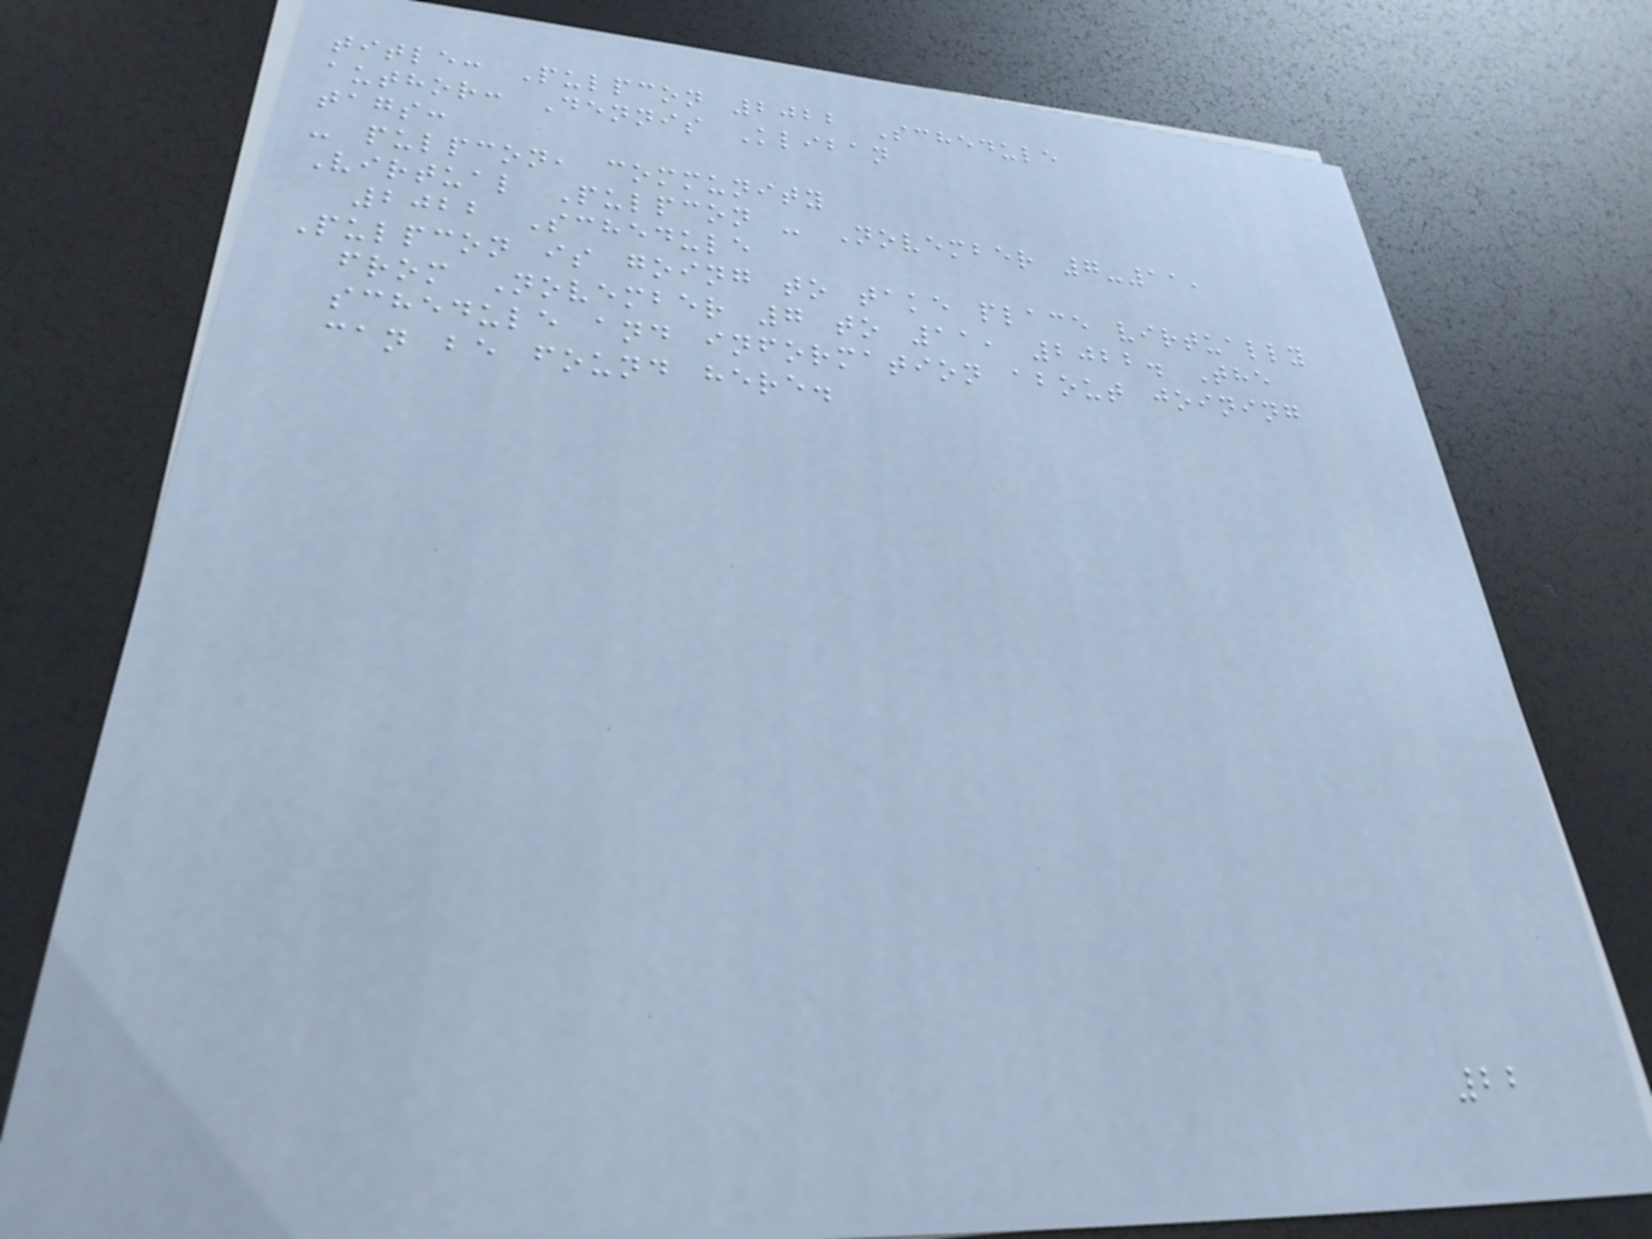title: Pulpcon 2022 Schedule
author: Dennis Kliban
tags:
- pulpcon, community
Virtual Pulpcon - November 7-11,
2022 Schedule
Pulpcon is going to take place virtually
from November 7 to 11, 2022. The
schedule and information about joining
can be found here.
22
